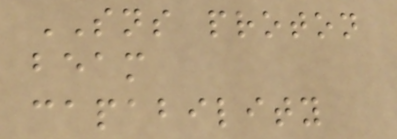SNS proton
beam
capability
